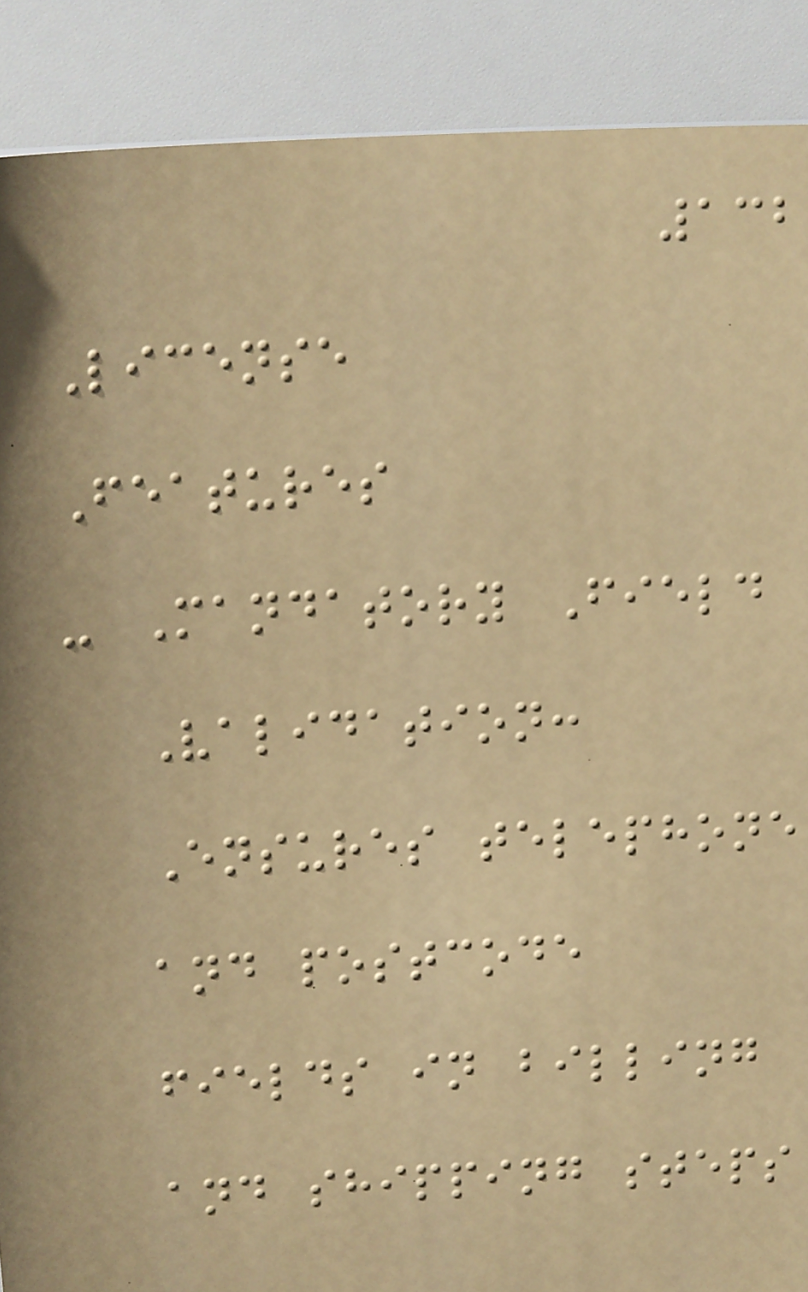132
License
Features
- Mandatory Field
Validation:
Ensures telephone
and postcode
fields in billing
and shipping steps
